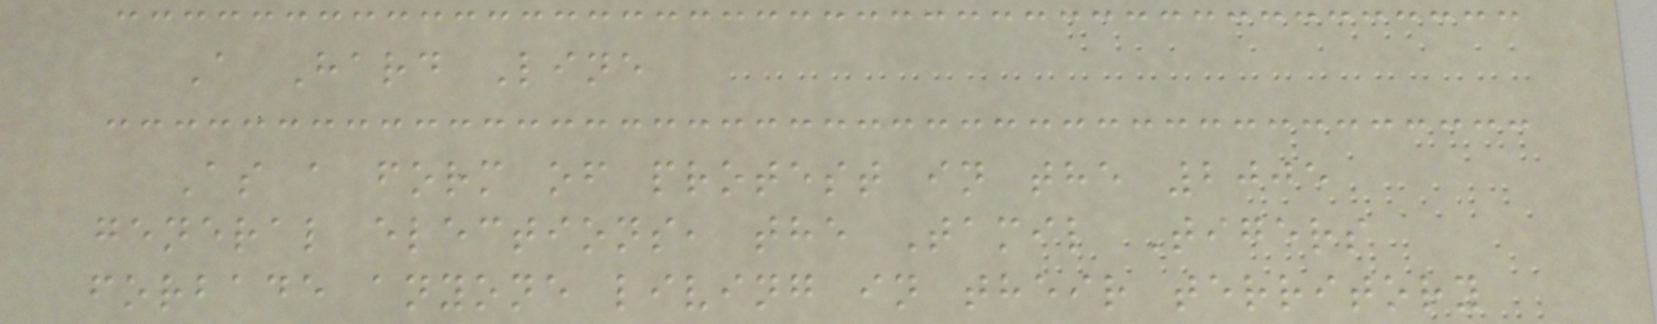A Hard Line
As a form of protest in the 2005
general elections, the Tamil Tigers
forbade anyone living in their territory
